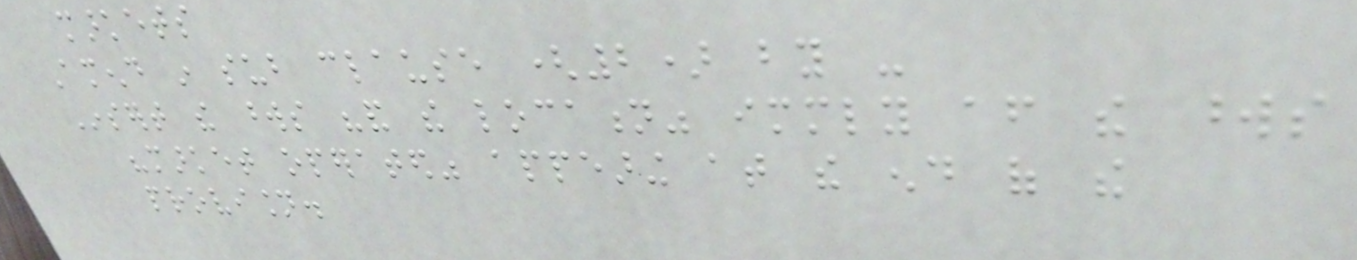markets
Amend in sub clause (2) by -
Insert the words "and the location" immediately after the words
"market operated" appearing at the end of the
provision.
